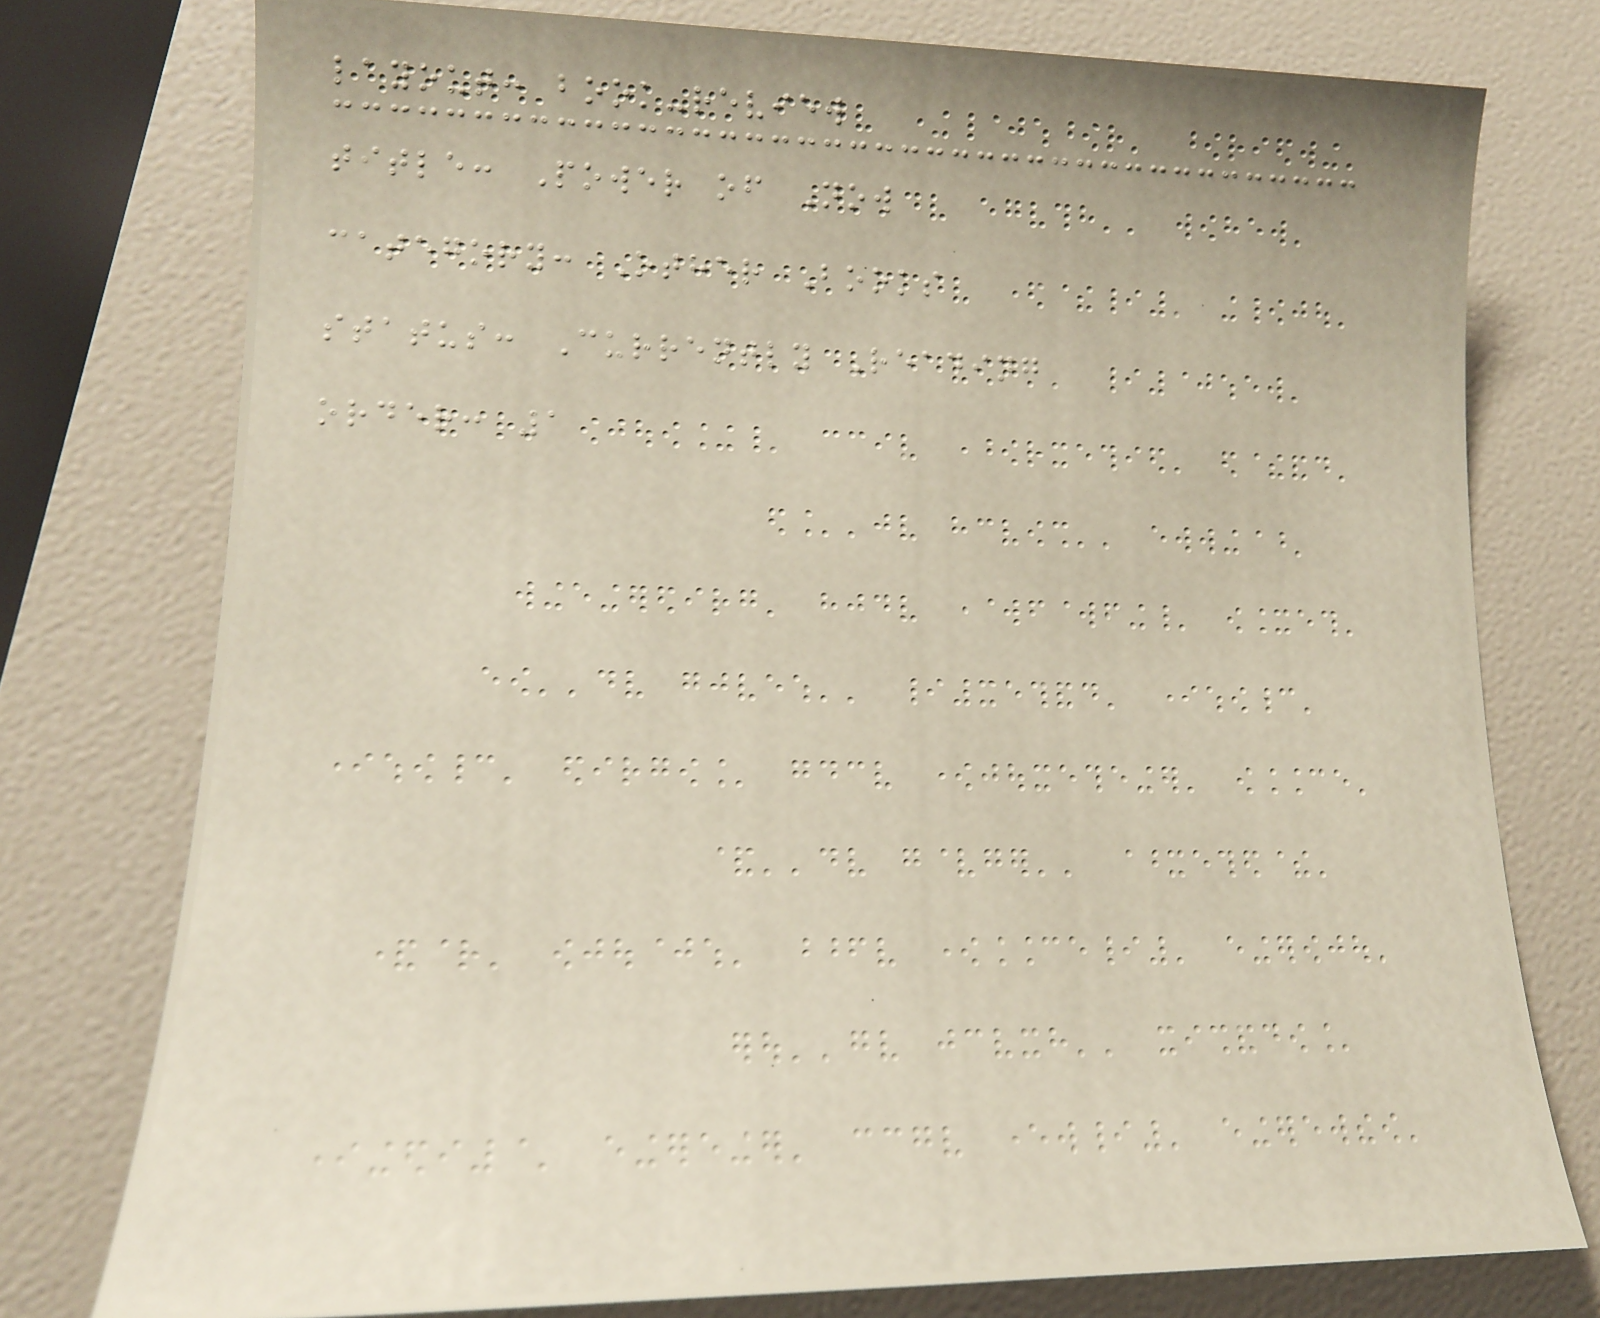layout: book-review
title: Power of Now
category: Other Books
status: Currently Reading
order: 1
